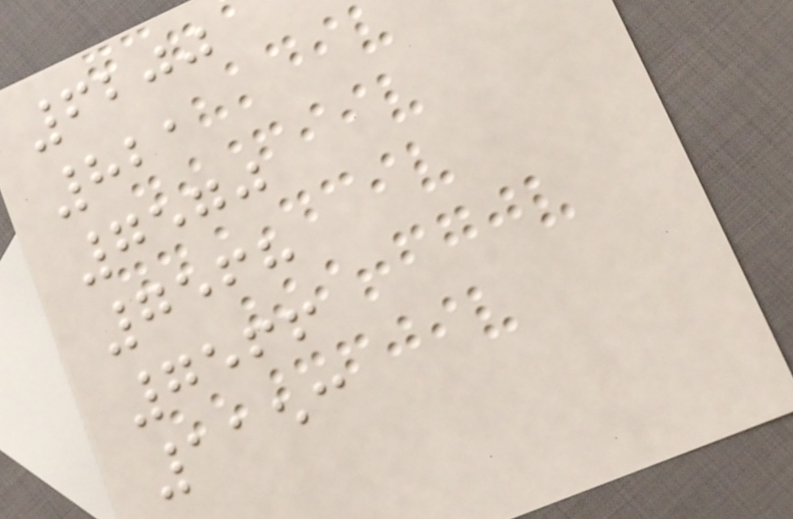6200
821
7570
7568
7566
1153
